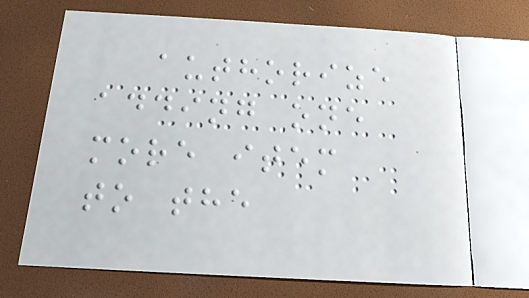authorize
adding one
more item
to the
